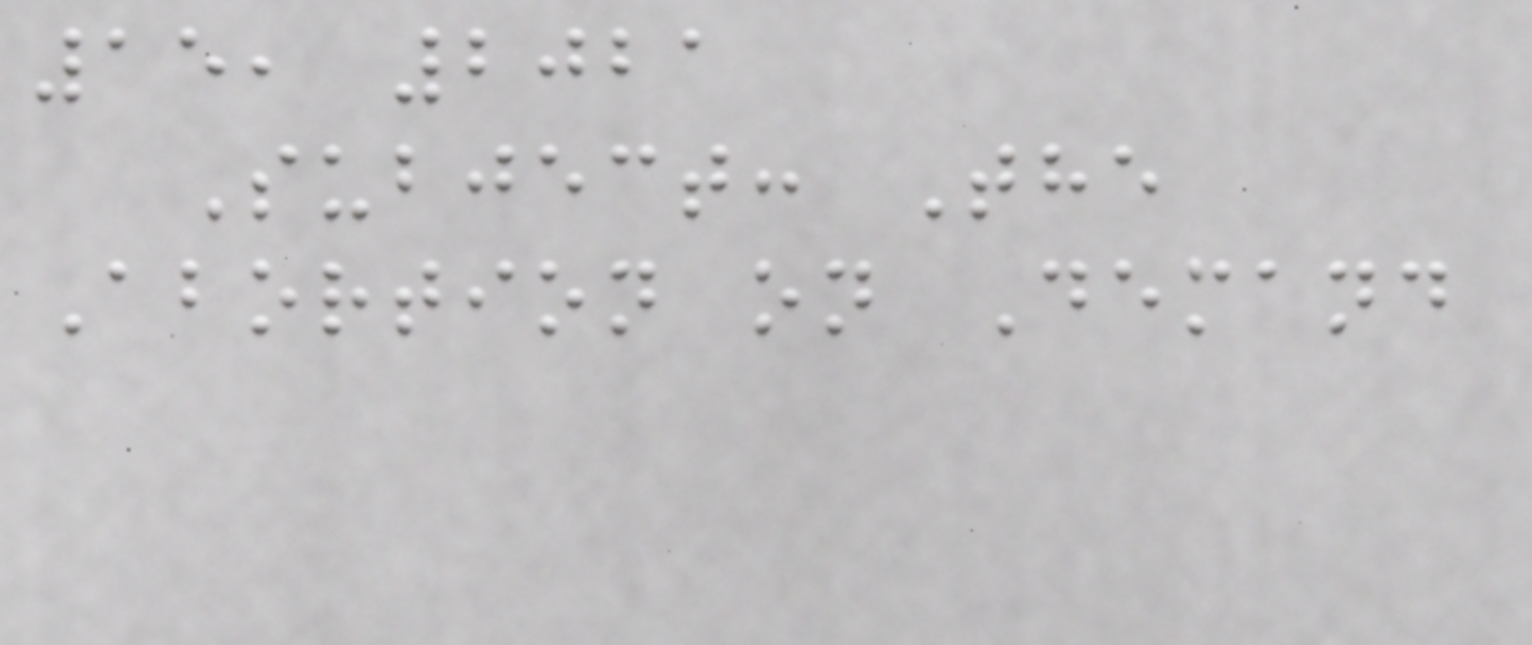15, 2021
Subject: The
Abortion on Demand
